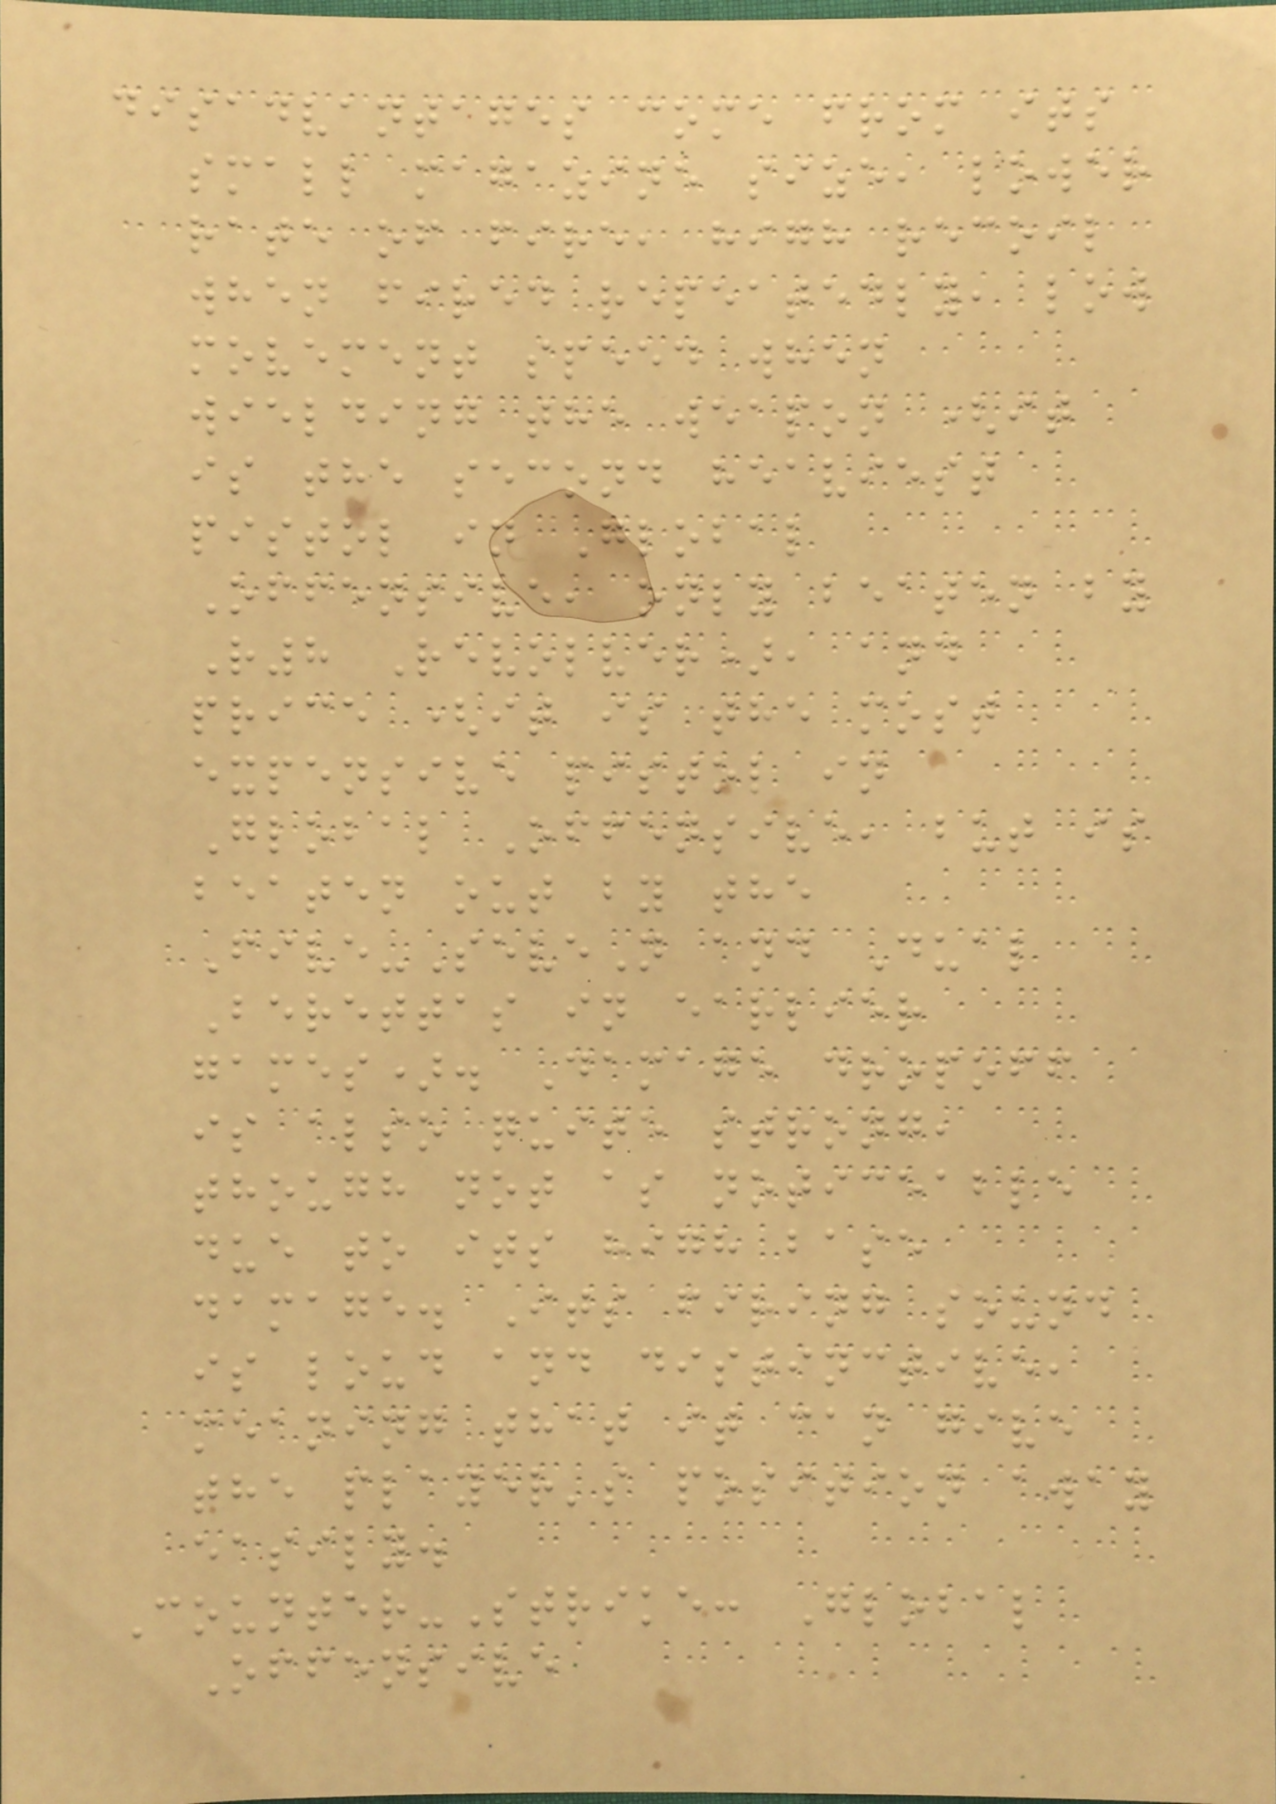disadvantages come from its
small magazine size, lower
rate of fire, high recoil
when fired repeatedly, low
movement speed when
wielding the weapon (it
is the second heaviest
pistol in Global
Offensive, only beaten by
R8 Revolver), and
price (it is the most
expensive pistol in
Global Offensive, but is
beaten out by the
Five-SeveN and Dual
Berettas in earlier
games). Damage dropoff
is also quite strong,
though not as noticeable
due to its high base
damage. Its firing sound
is loud and distinctive,
meaning that it can give
the player's position away
easily.
Counter-Strike: Global
Offensive
